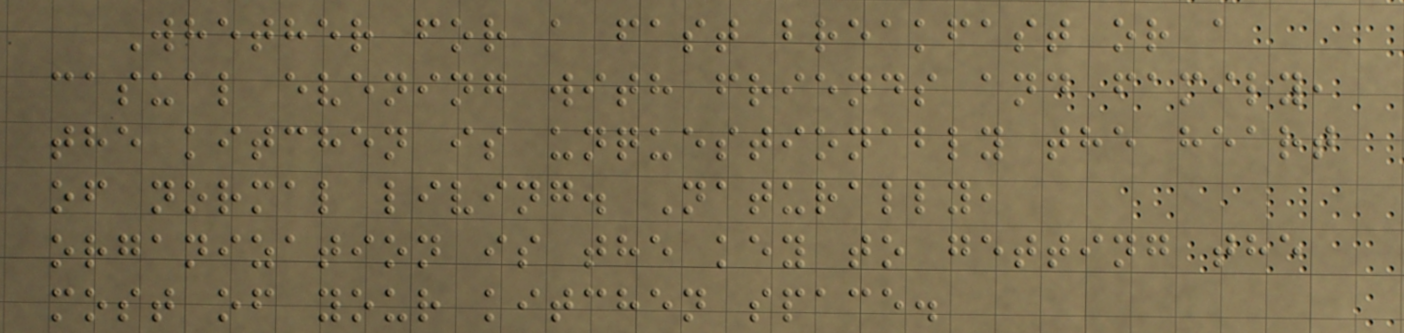Whether for a fast breakfast or a
casual evening with friends and family,
the kitchen is unquestionably the heart
of normal living. Naturally,
organization is the key to getting the
most of your kitchen space.
